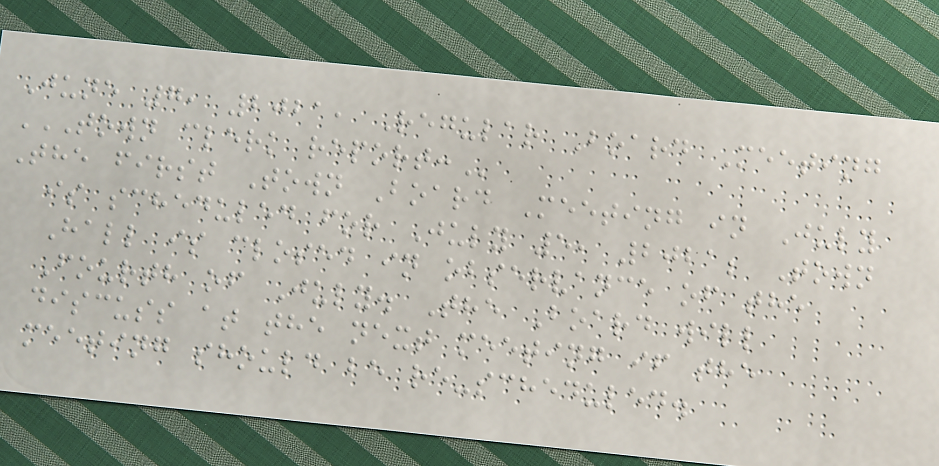June 7, 2021, Regular Board Meeting
TOWN CLERK REPORT:
The first Town Board Meeting in July
is scheduled for July 5, 2021; Town
Hall is closed in observance of the
Fourth of July. The Board will
discuss at the next meeting if the
meeting should be re-scheduled.
